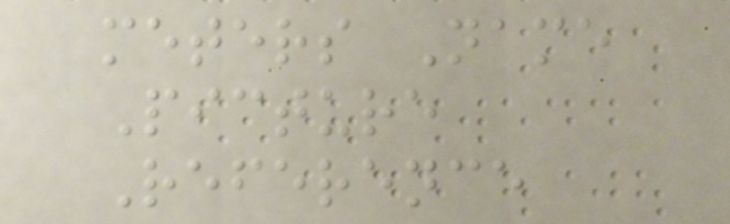meters Name
Picture
Reference
